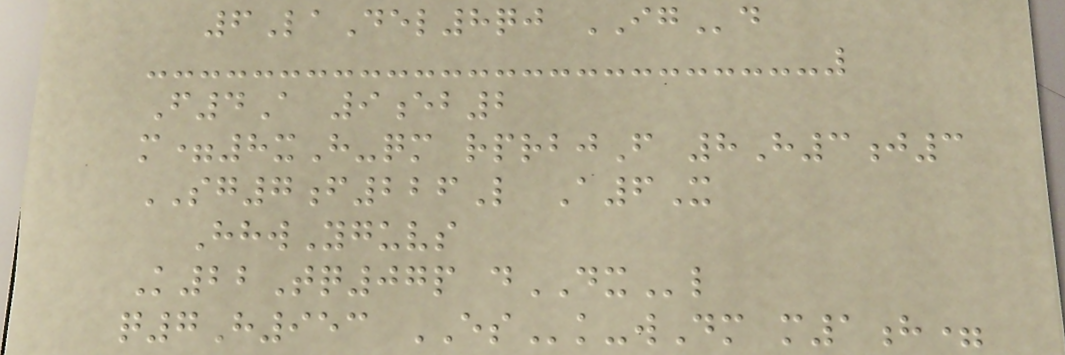6LaDel8qj IGd
F4A 9eb2
m=8xH-qm rprbjF 8H3j3
SG7f226L A6X
HhwYguvs
K22Tq07p dDXl
q7H953 ESk-wDm m1h=
